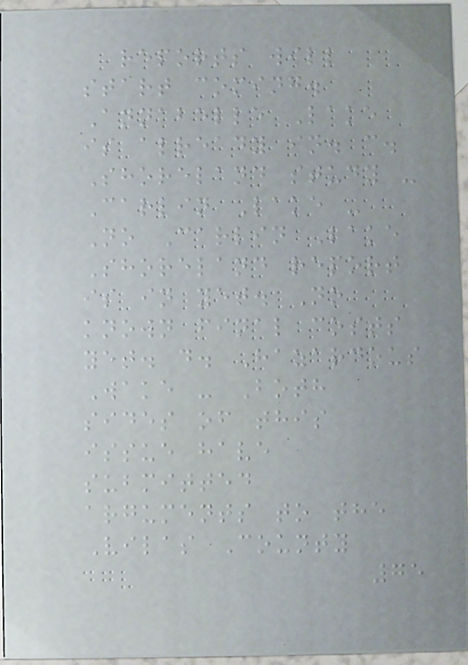reports will
start coming.
Annabelle Lake
is already in. c.
Shoreland study -
Carlin Lake -
No Carlin Lake
Shoreland report
is in yet. No
known final costs
yet. d. Hazardous
Wake - Both
sides of this
issue have
submitted
arguments to the
Vilas County
75
